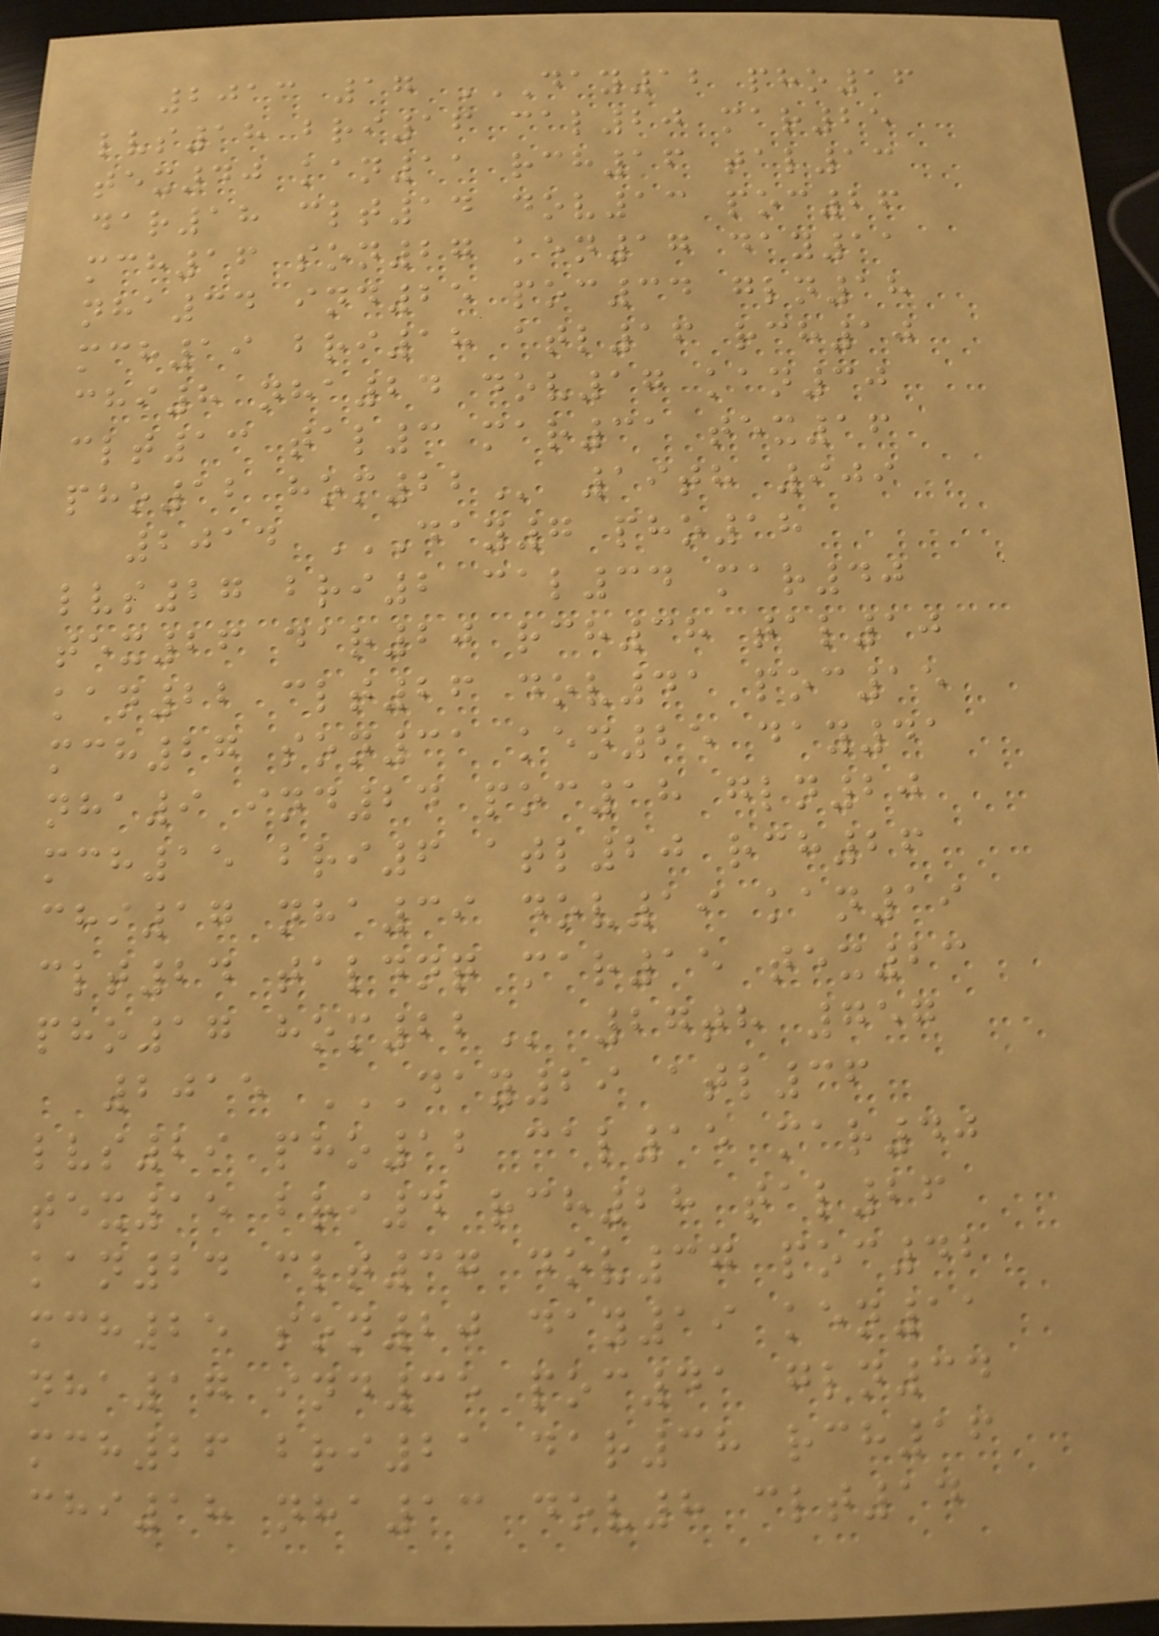2013 17 DAY12 PHO16
LVS18 BRI16 CAL20 MAR25
TEX40 KAN11 RCH16 TAL13
DAR18 CLT14 DOV13 POC26
MCH16 SON27 KEN17 DAY11
NHA34 IND25 POC34 GLN18
MCH19 BRI18 ATL16 RCH10
CHI8 NHA24 DOV17 KAN30
CLT13 TAL3 MAR31 TEX16
PHO12 HOM22 19th 909
2014 DAY7 PHO18
LVS27 BRI2 CAL34 MAR40
TEX26 DAR20 RCH38 TAL10
KAN22 CLT26 DOV41 POC15
MCH27 SON31 KEN25 DAY41
NHA9 IND24 POC18 GLN20
MCH15 BRI6 ATL20 RCH26
CHI17 NHA39 DOV19 KAN19
CLT24 TALDNQ MAR15 TEX23
PHO17 HOM22 27th 757
2015 DAY29 ATL36
LVS29 PHO12 CAL15 MAR40
TEX15 BRI4 RCH28 TAL26
KAN24 CLT37 DOV37 POC42
MCH25 SON20 DAY19 KEN11
NHA17 IND35 POC41 GLN34
MCH26 BRI21 DAR38 RCH16
CHI18 NHA13 DOV8 CLT14
